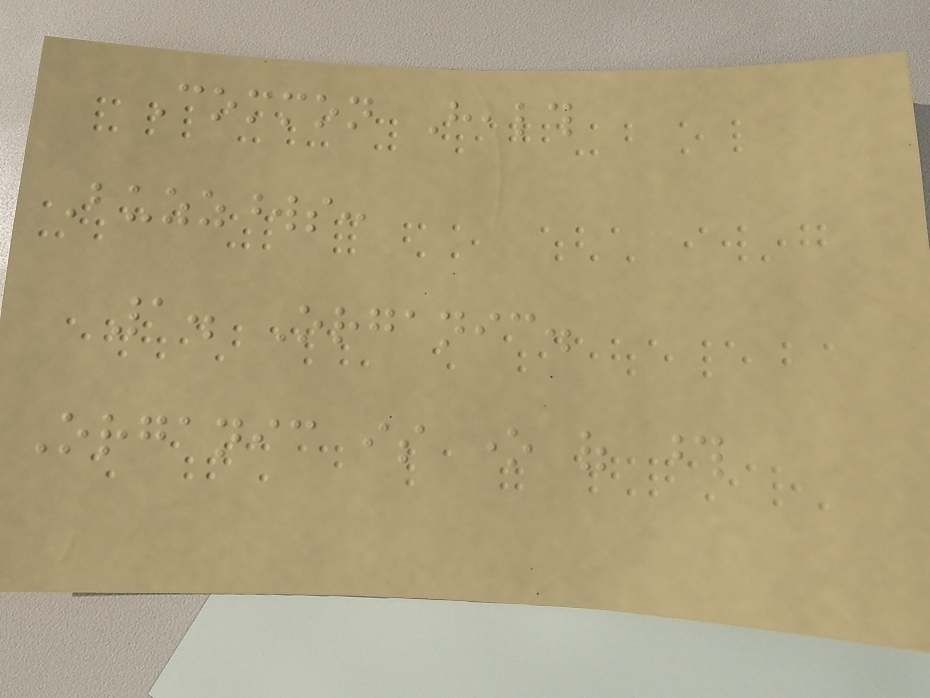Common Health
Buzzwords:
1. Organic.
Organic is one of those
